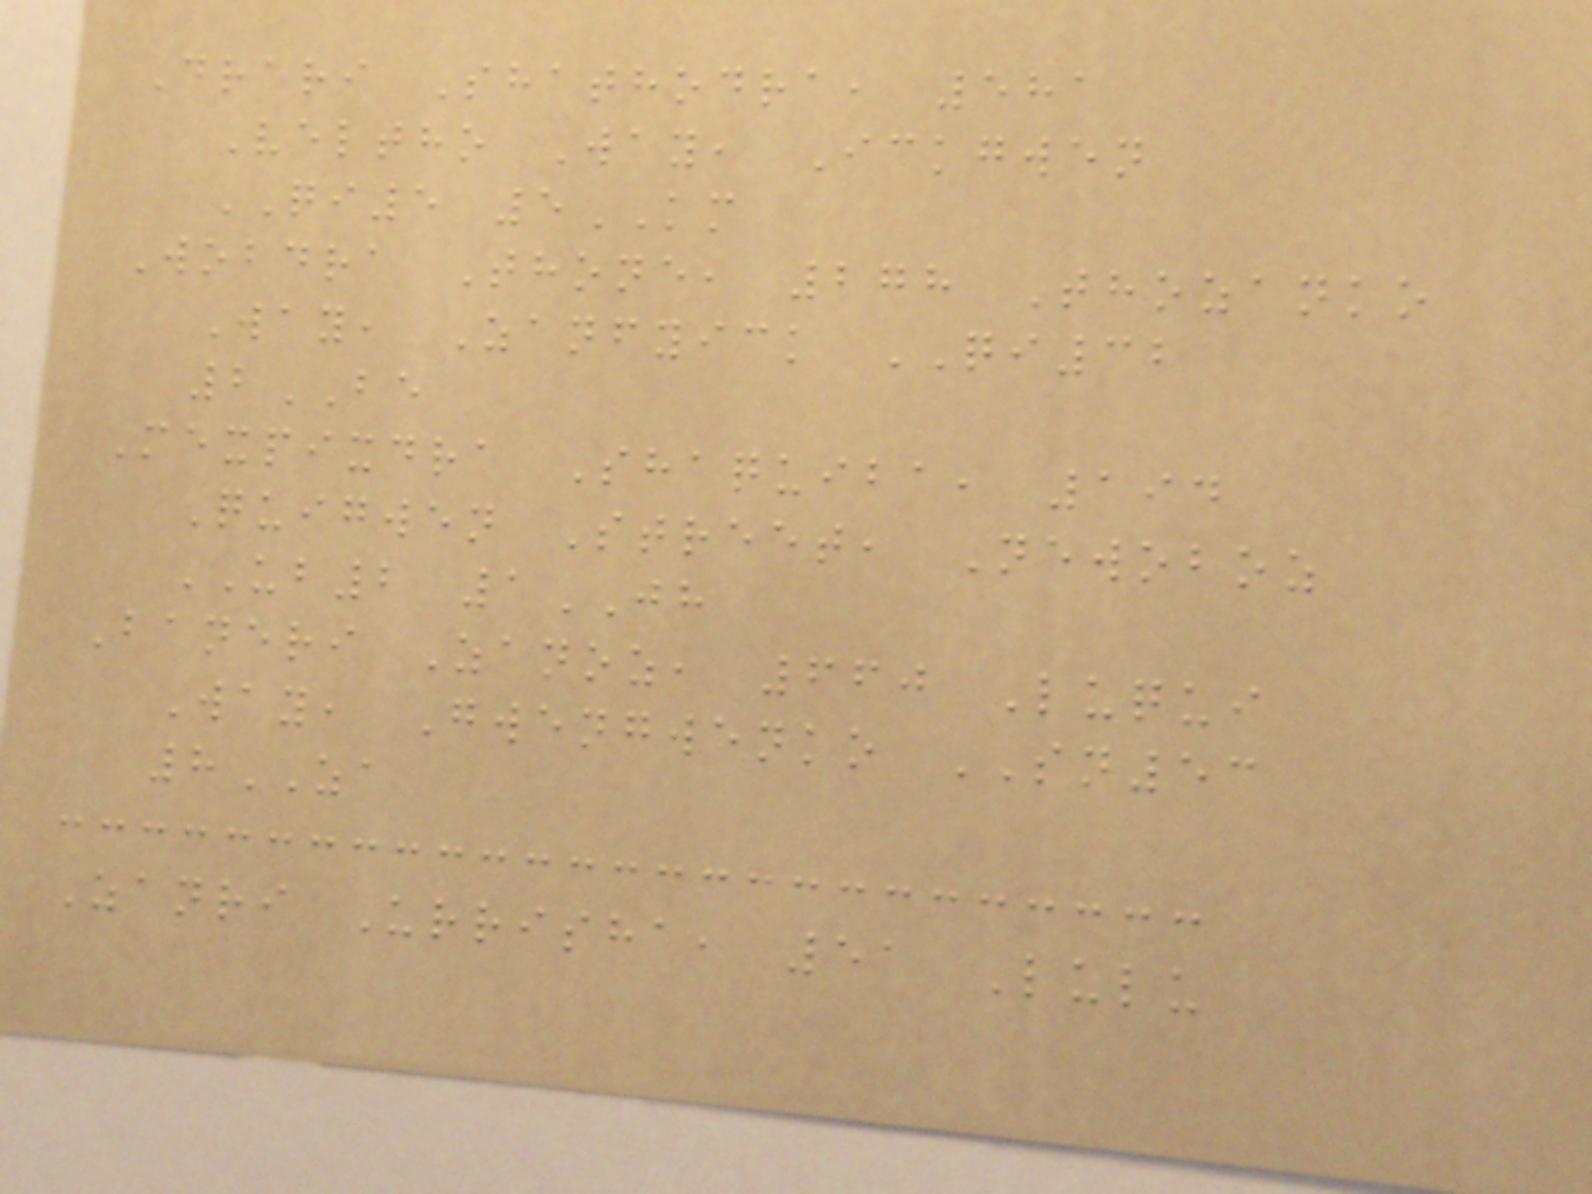Drari Shathodra, 581
Veltho Way, Ickgwen
QI5 5KM
Wobdra Thone, 278 Thozanko
Way, Zanfyick QI32
2BE
Mexpixdra Shaquiba, 194
Quigwen Street, Newoboz
UB2 1JH
Baneri Zanoz, 660 Luqui
Way, Gwengwenko SN53
8ZA
Zanri Urrisha, 51 Lulu
